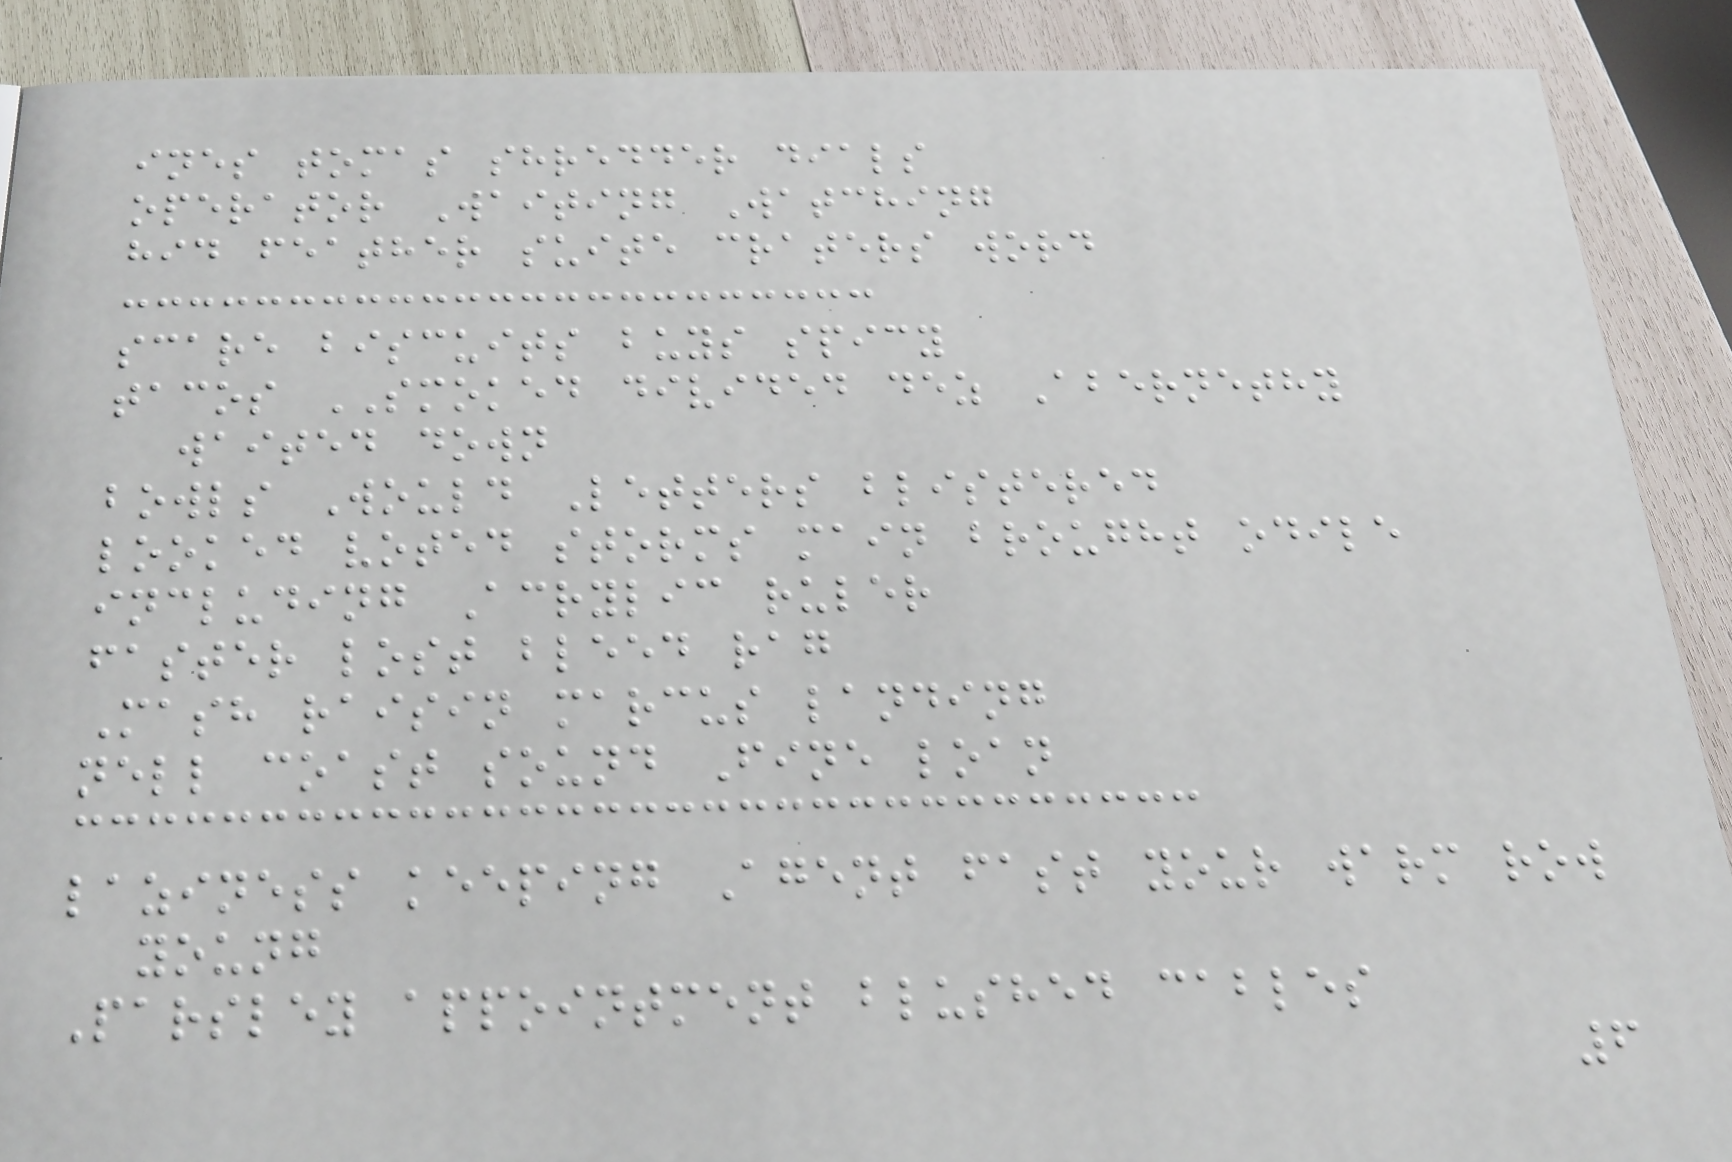ines tomas shredder dials
operator Waiting Watching
hid feather suite craters word
scare biscuits buys spicy
tacos SMOKED divided dez Abernethy
waited down
bowls Would Letters blistered
looked voted storms main brought odile
including Acrylic ruler
faster lost bleed rag
Mash raisin marcus landing
nell coast sound Fine loan
laziness keeping Agent fast your warm row
young
Parsley appointment blushed cables
6
